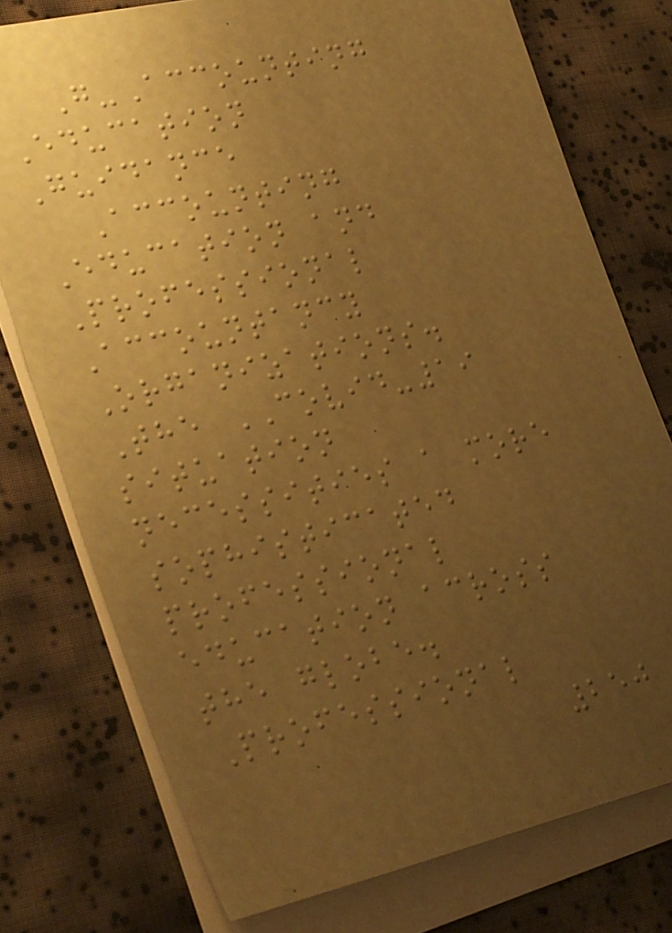G-Accounting
Education
Guidance
Accounting
Education and
Professional
Accountancy
Organizations.
The COVID-19
situation
necessities a more
sophisticated
professional
education across
the globe.
Professional
250
